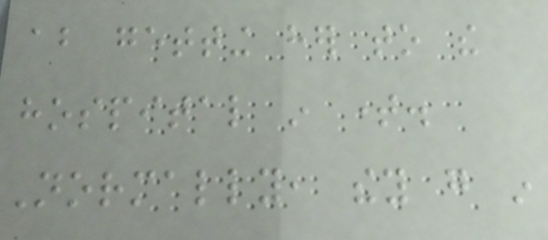about getting her to the
hospital in time.
Normally, they go in
